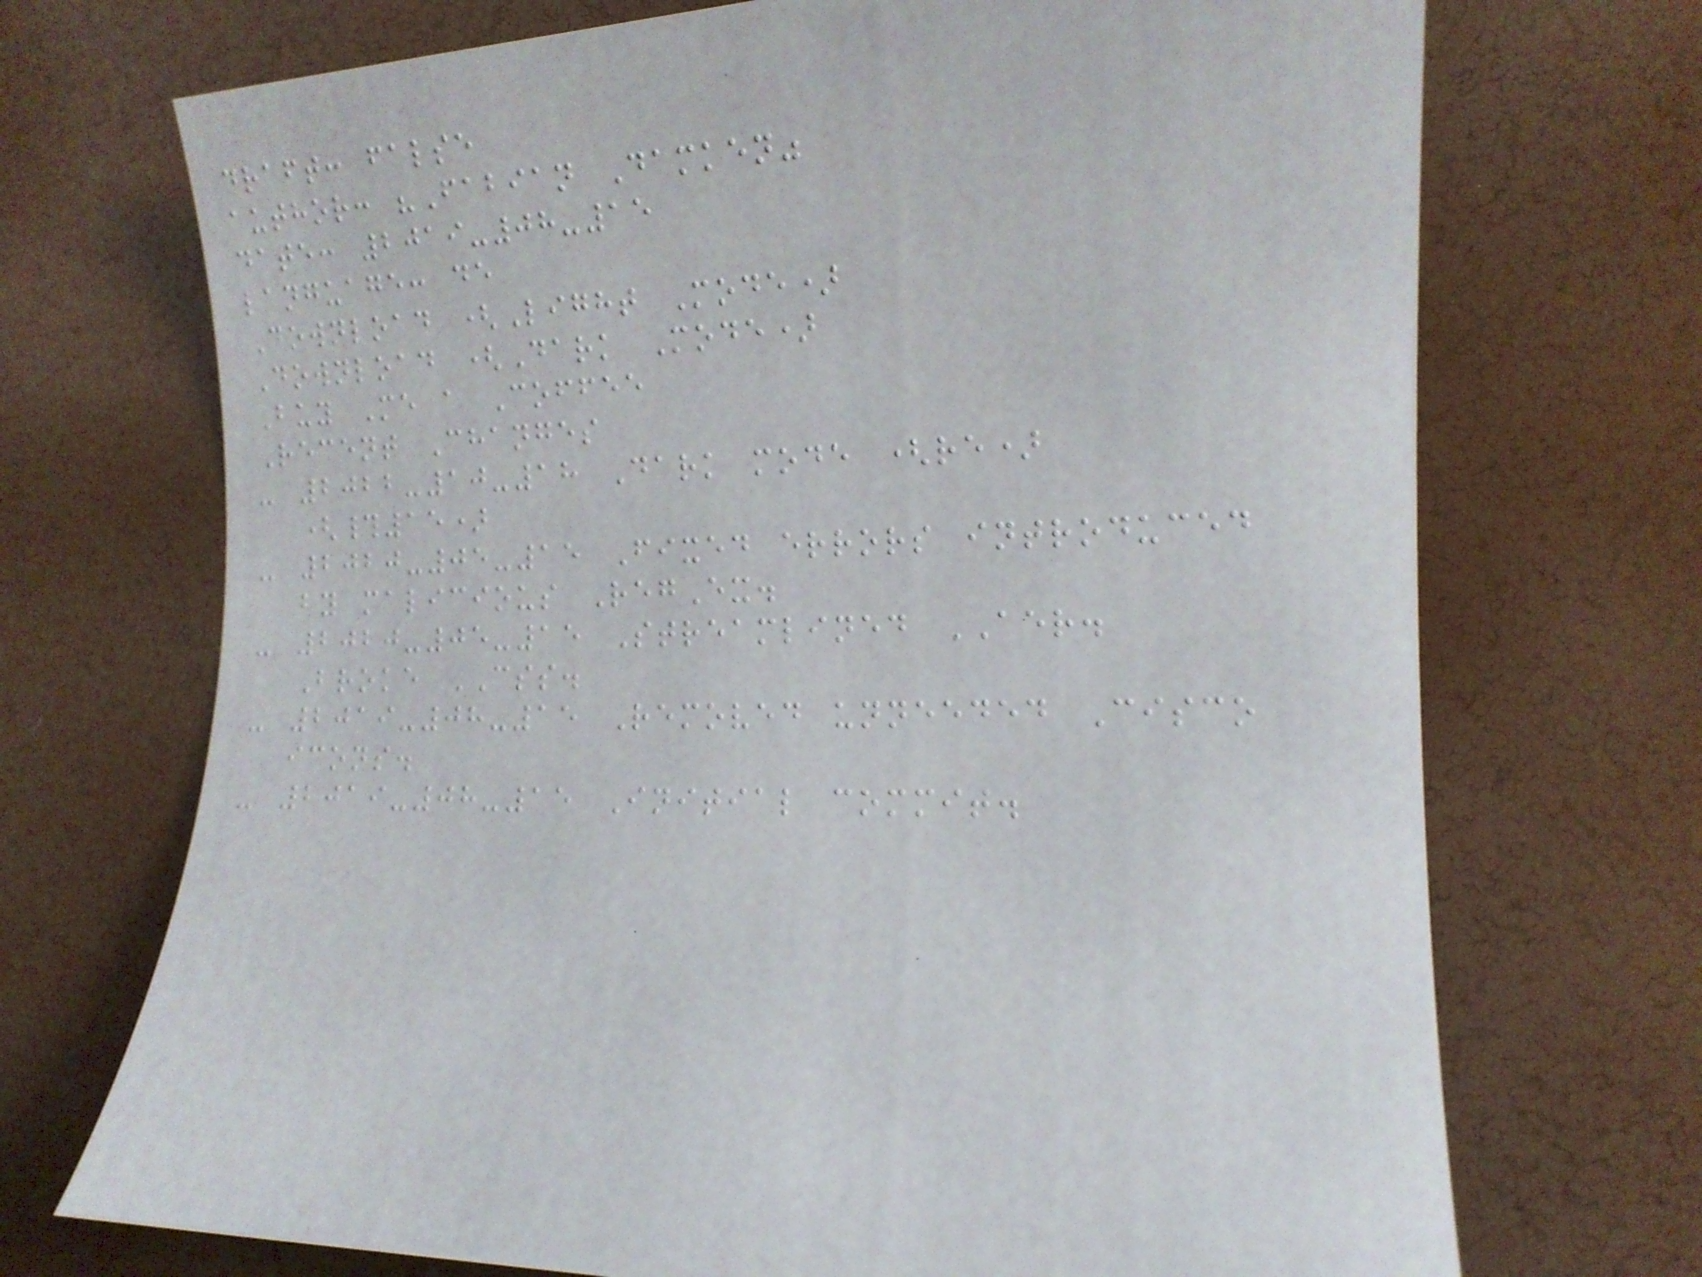draft: false
author: "Fabian Damken"
date: 2019-08-15
language: de
Download (Light Mode)
Download (Dark Mode)
Buy Me a Coffee
Recent Changes
- 2022-10-18 Dark mode (re)
(#15)
- 2020-05-15 Fixed errors introduced
by malicious RegEx.
- 2020-05-15 Streamlined AER.
Broke CSS.
- 2019-08-15 Removed unneeded Cisco
icons.
- 2019-08-15 Initial commit.
